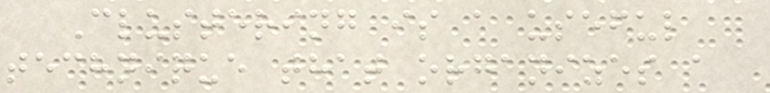Clustering is a useful
technique that organizes a
